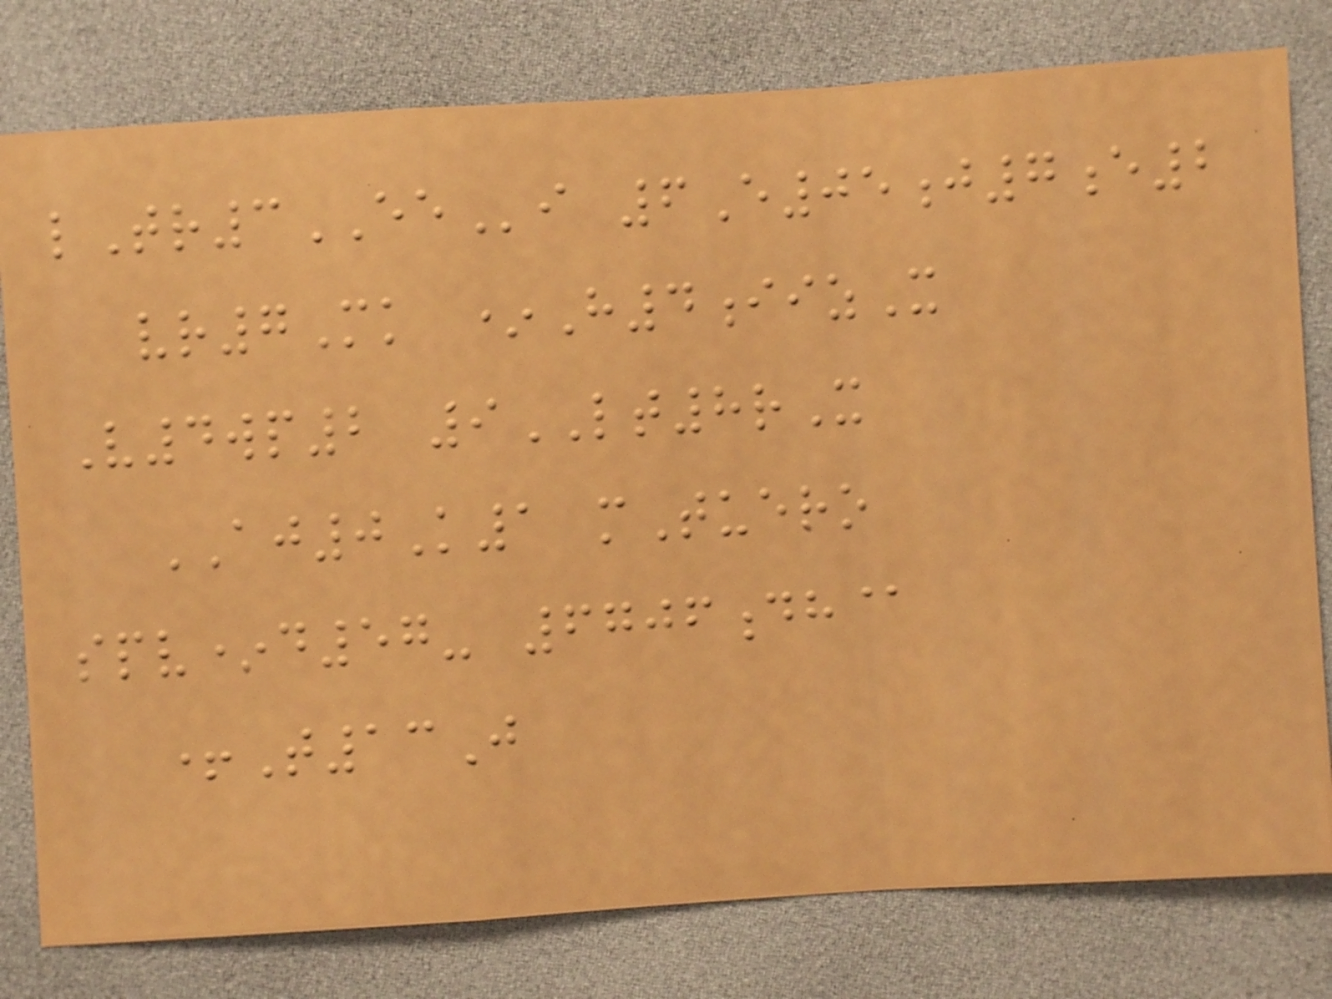lTr3EEi 6E05j7e2
vr7Mk *H4iizX
V4wp2 9LT8rX
AJ0K1 mTuero
spv*d57- 6706dh@
+T13J
